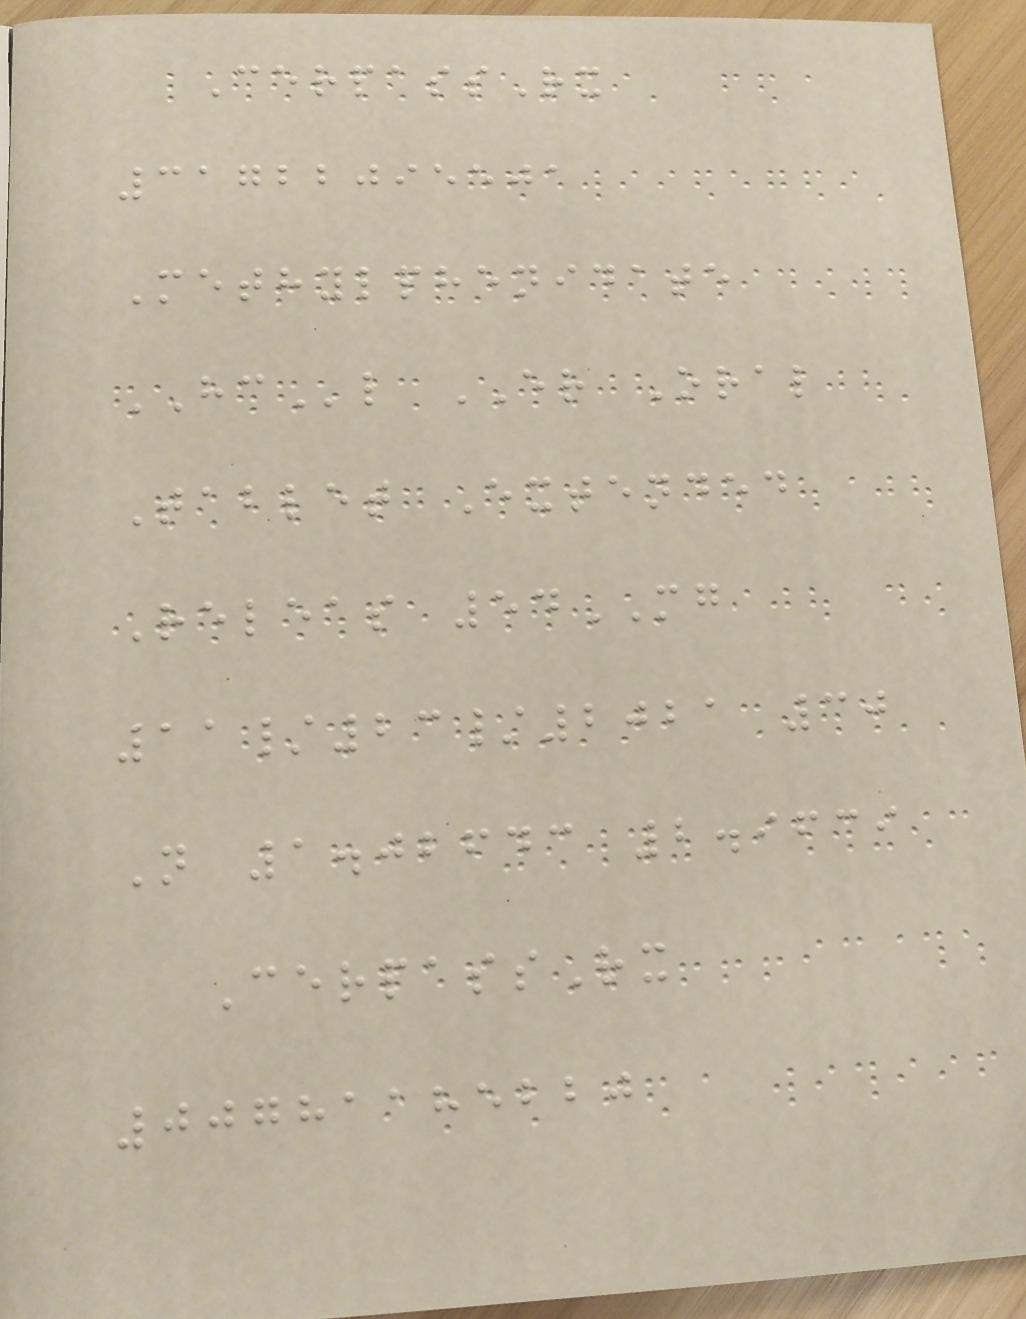CerpassRx
31722095501
Methylphenidate
HCl ER Oral
Tablet Extended
Releas 54MG
11/23/2021 30
N 1.02643 2.9639
CerpassRx
00781185220
